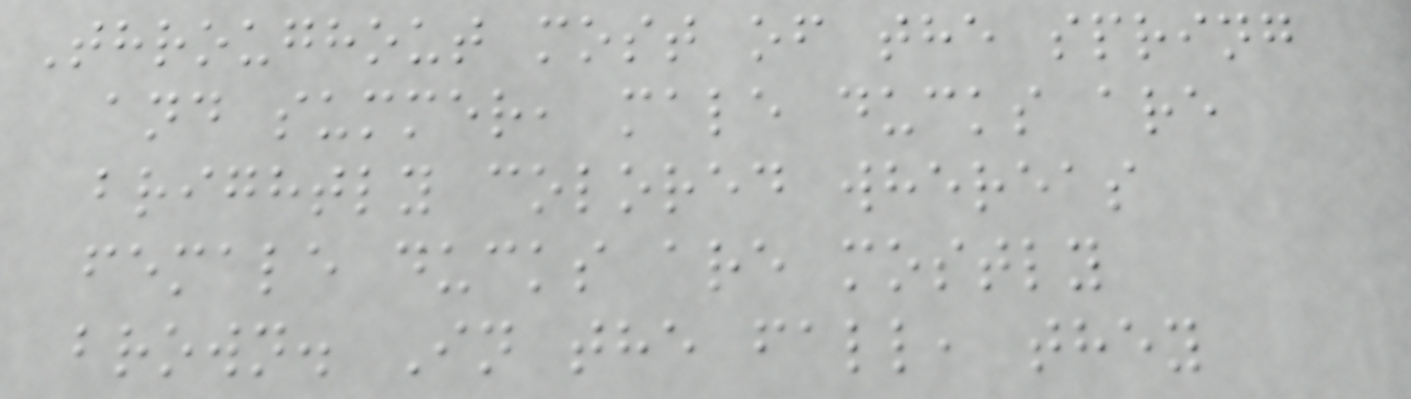Throughout most of the spring
and summer, male ducks are
brightly colored whereas
female ducks are mostly
brown. In the fall, they
